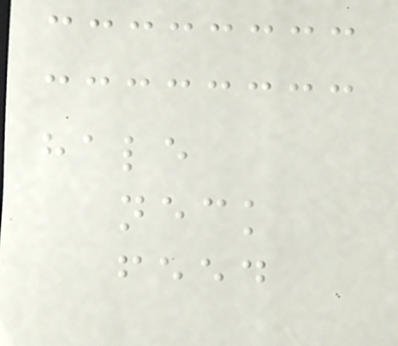hale
neck
feed
